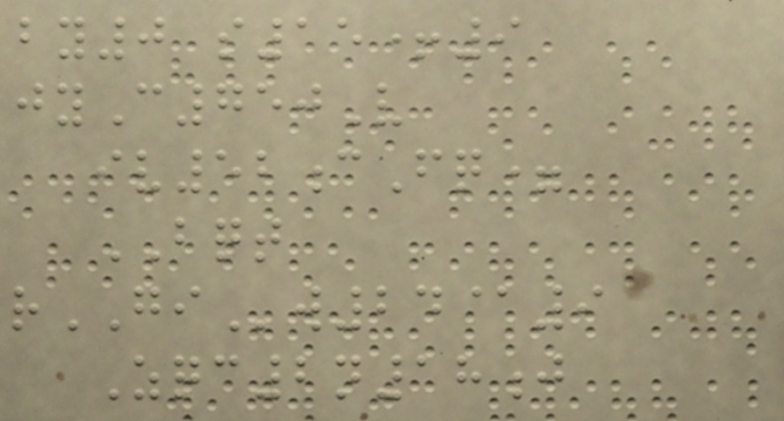by0 s15+9
jyC750V
iv52cFq=
BQT
rGIw24@9
Zqc2n18j
